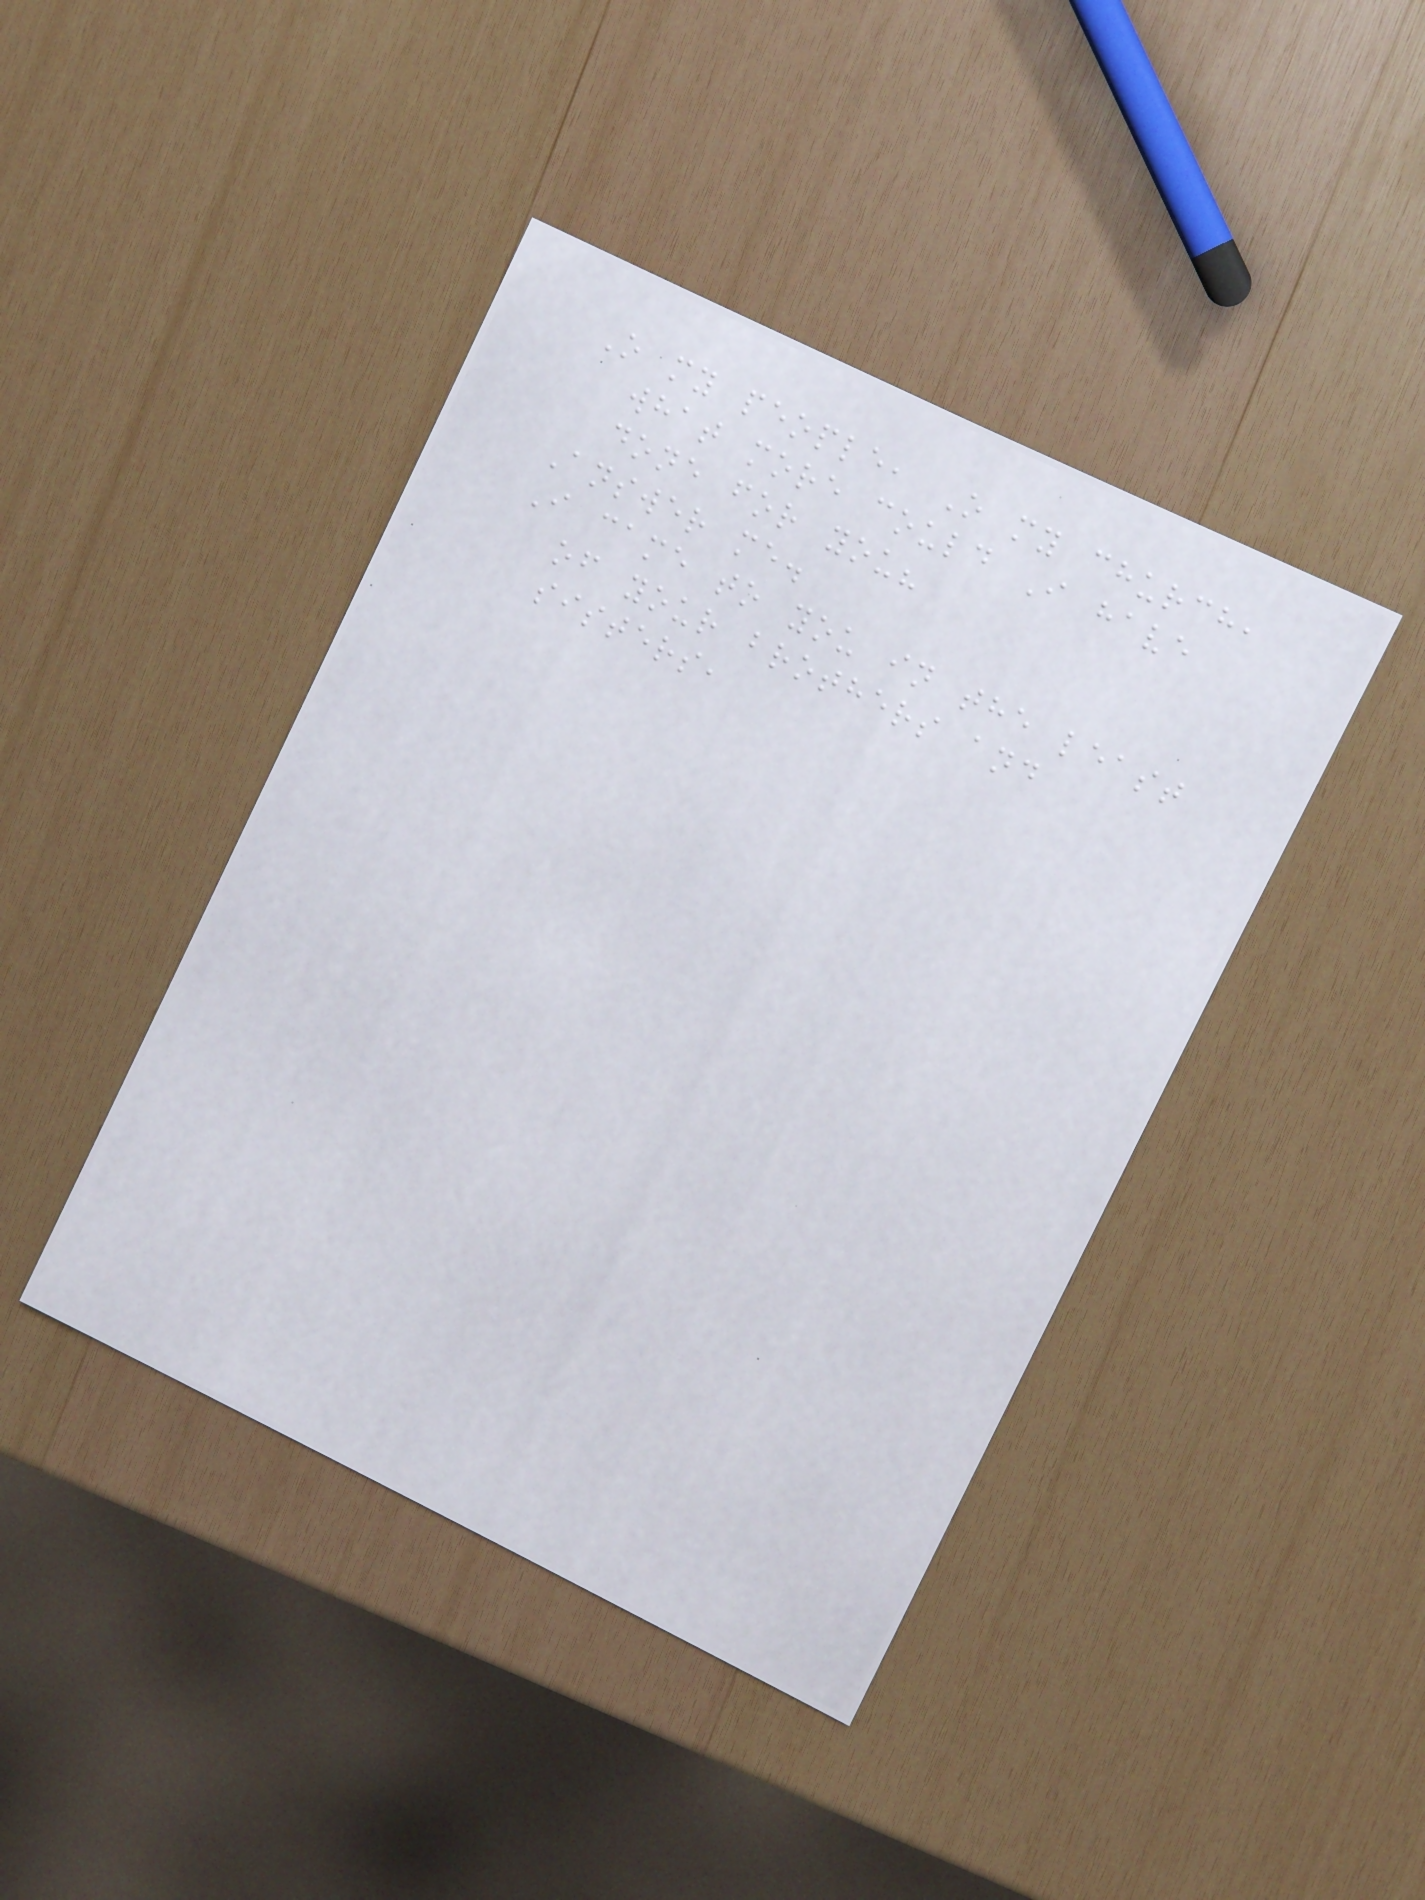O my people, O my church,
what more could I have
done for you?
Answer me.
I came to you in the least
of your brothers and
sisters,
